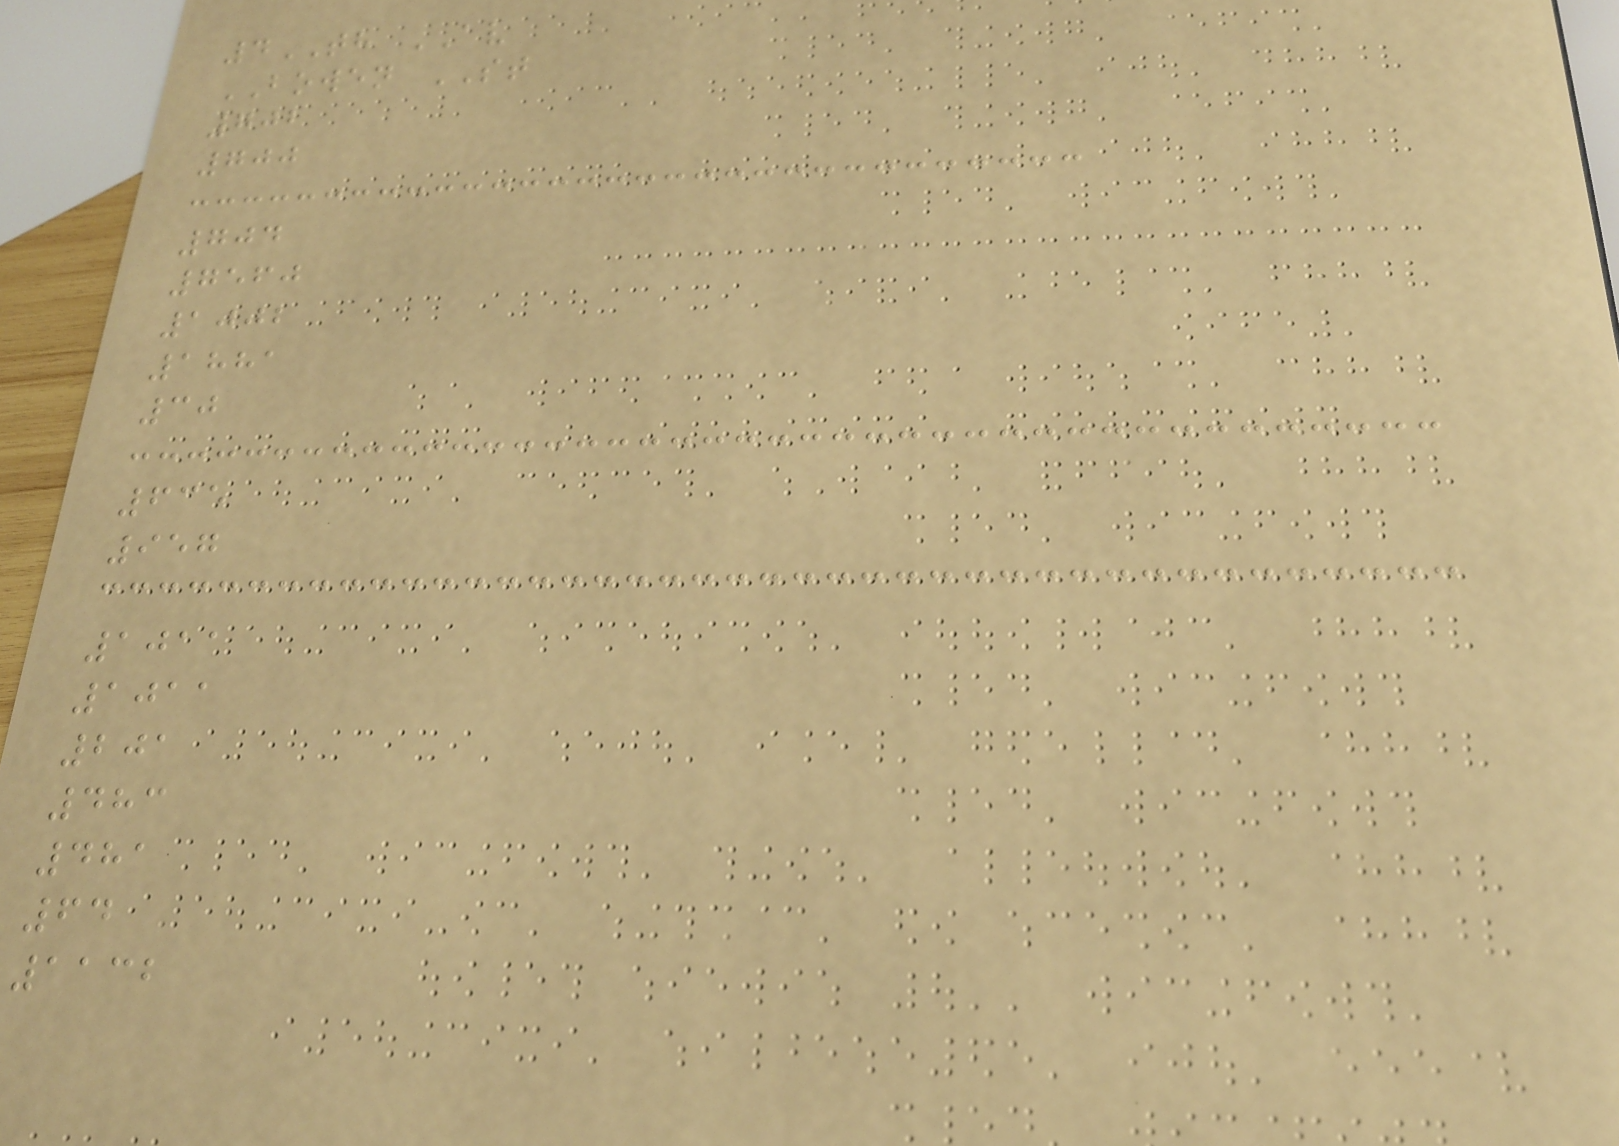4TH AV
BOWEN ST
702
700
704
7560
1002
1881
30
635
957
1011
1011
201
483
481
64
1132
